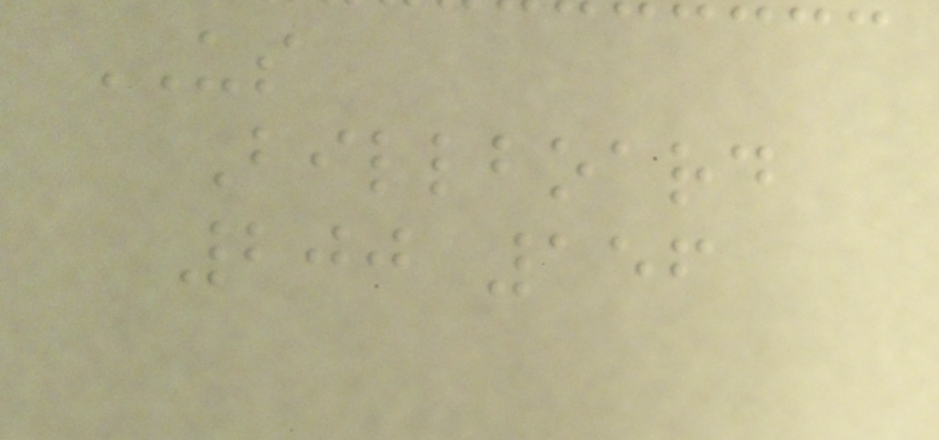US
Billboard
200 156
